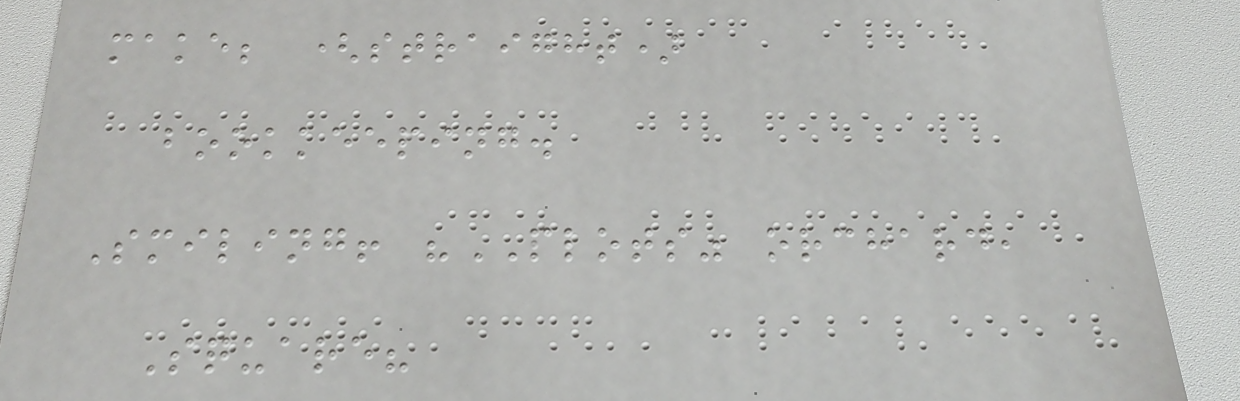make; (straight)
bookkeeping.
Smiling! "PLOTS" orchard,
Square?
